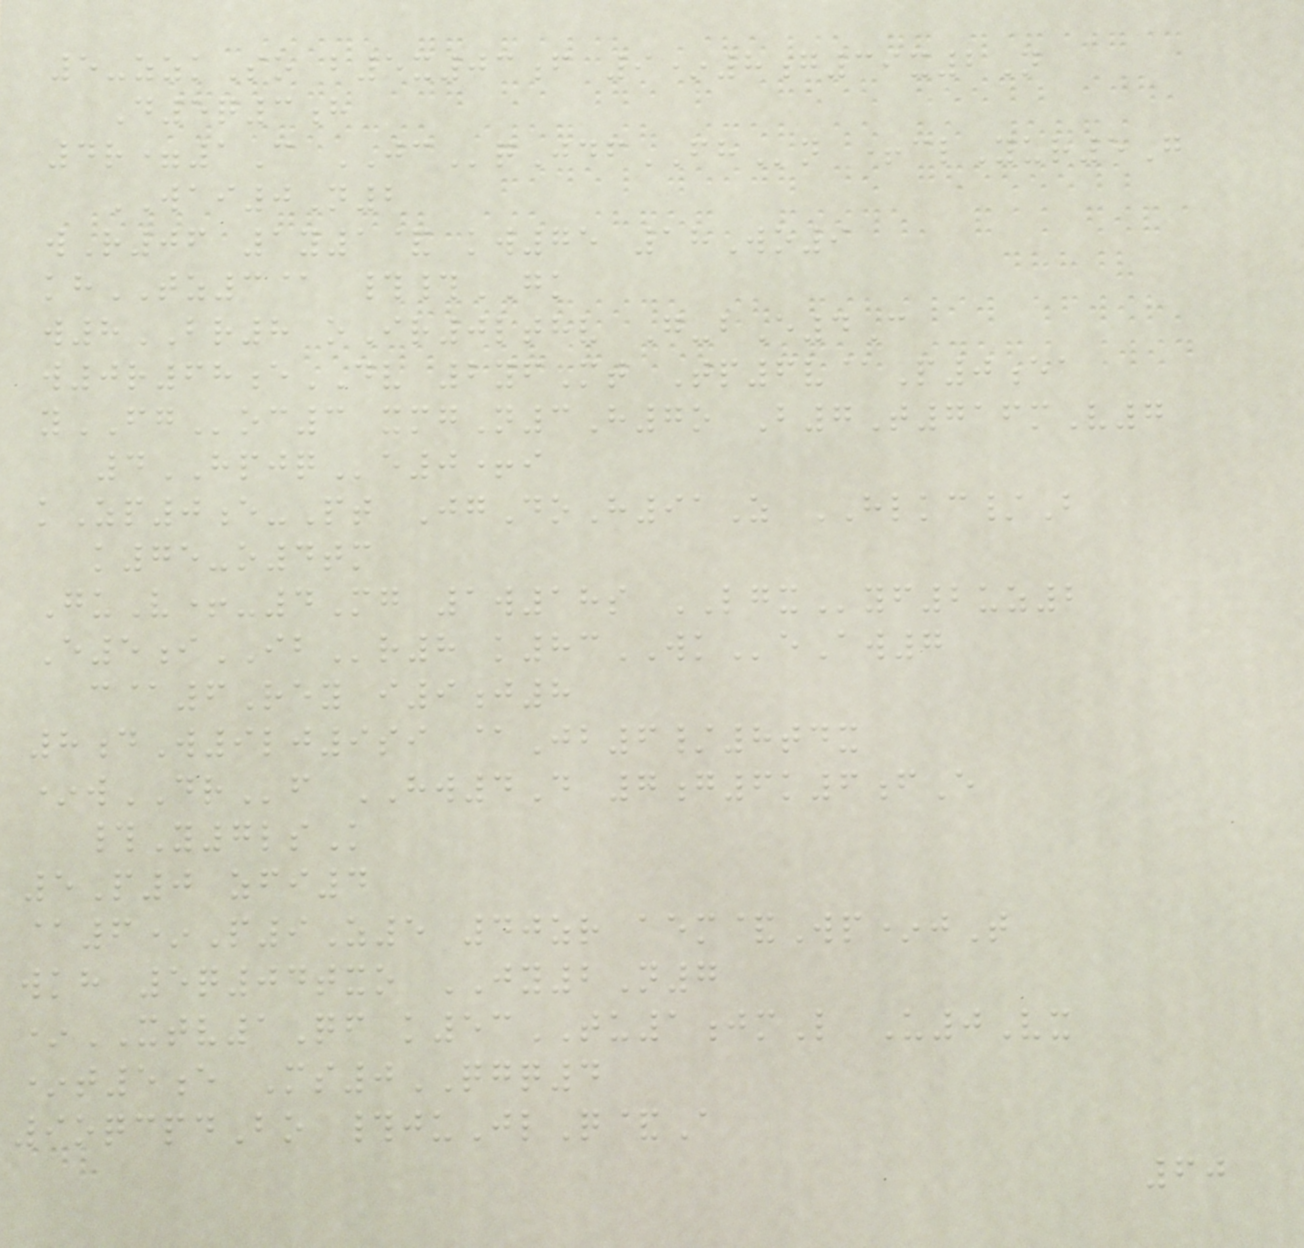5-zzkSo b5x03f 9*8g39x2N
D5q3h
4r=1C JCqJdfFHn +clYur5G
WAI0N2
wR06 1y1& kw75 18Wo9
khTZ3@ ##GK
w8BR8 oIr0lthv G-bE4C
w0r68eDV 2yfMt Tp6v@P0ea
yFGoc3 xmgN3H7o B7T716mV7
4HPJQe0+i
kZp0e-Pt JgDoH91Z HLKC/B
k75-o4tm
GuV+-4Mg 1w18s LGXyf2uz2
E5iIBr8 k83WKeAw7
c@6Rey i9j8
8dW9lj9si @Jb6/8tdx
*wDRf HW4D 7g6k6fE
#Y7lsK
5P0 zfi4
@6*P9Z5 40zr aem&Wp*jT
wkh 5q04txo JY2N7
*XTV1Qf k53TU1jmL U0Vx
*t5e Ms0QGQ4
9oqcpdBo #juJlQ&A
60
